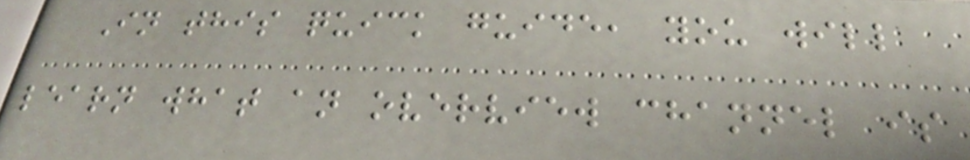In this quick guide, you will
learn what an overview channel is
